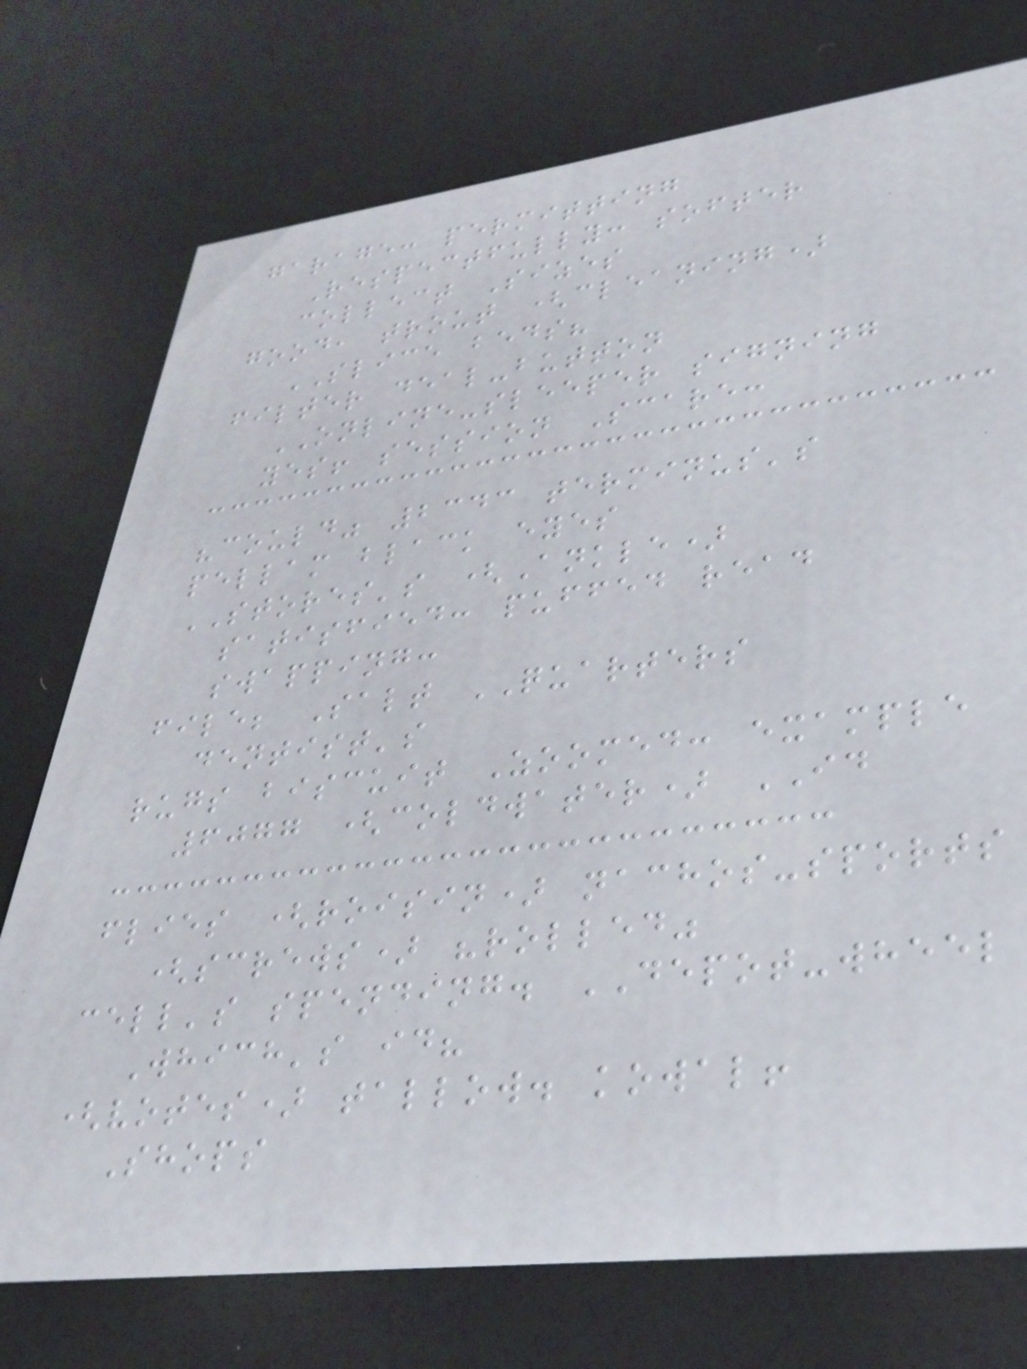garage: permitting
Respectfully: softer
collect Sizes
good, trout (cleaning)
SLICE beds?
filter deal-button
ONLINE-sleeper signing
yes! session Scare:
"could" 2343 terminus's
pellam black eyes
STORES's (Ankle)
satisfied: puffed read
swapping:
file; Salt QUARTERS
dentist's
rugs biscuit Zoomed: example
6077 (coldwater) ID
flies (roisin) nachos-sports
(screws) "rolled"
cell's spending. DEPOT-wheel
Which's id?
(votes) tallow. kowal!
Shops
